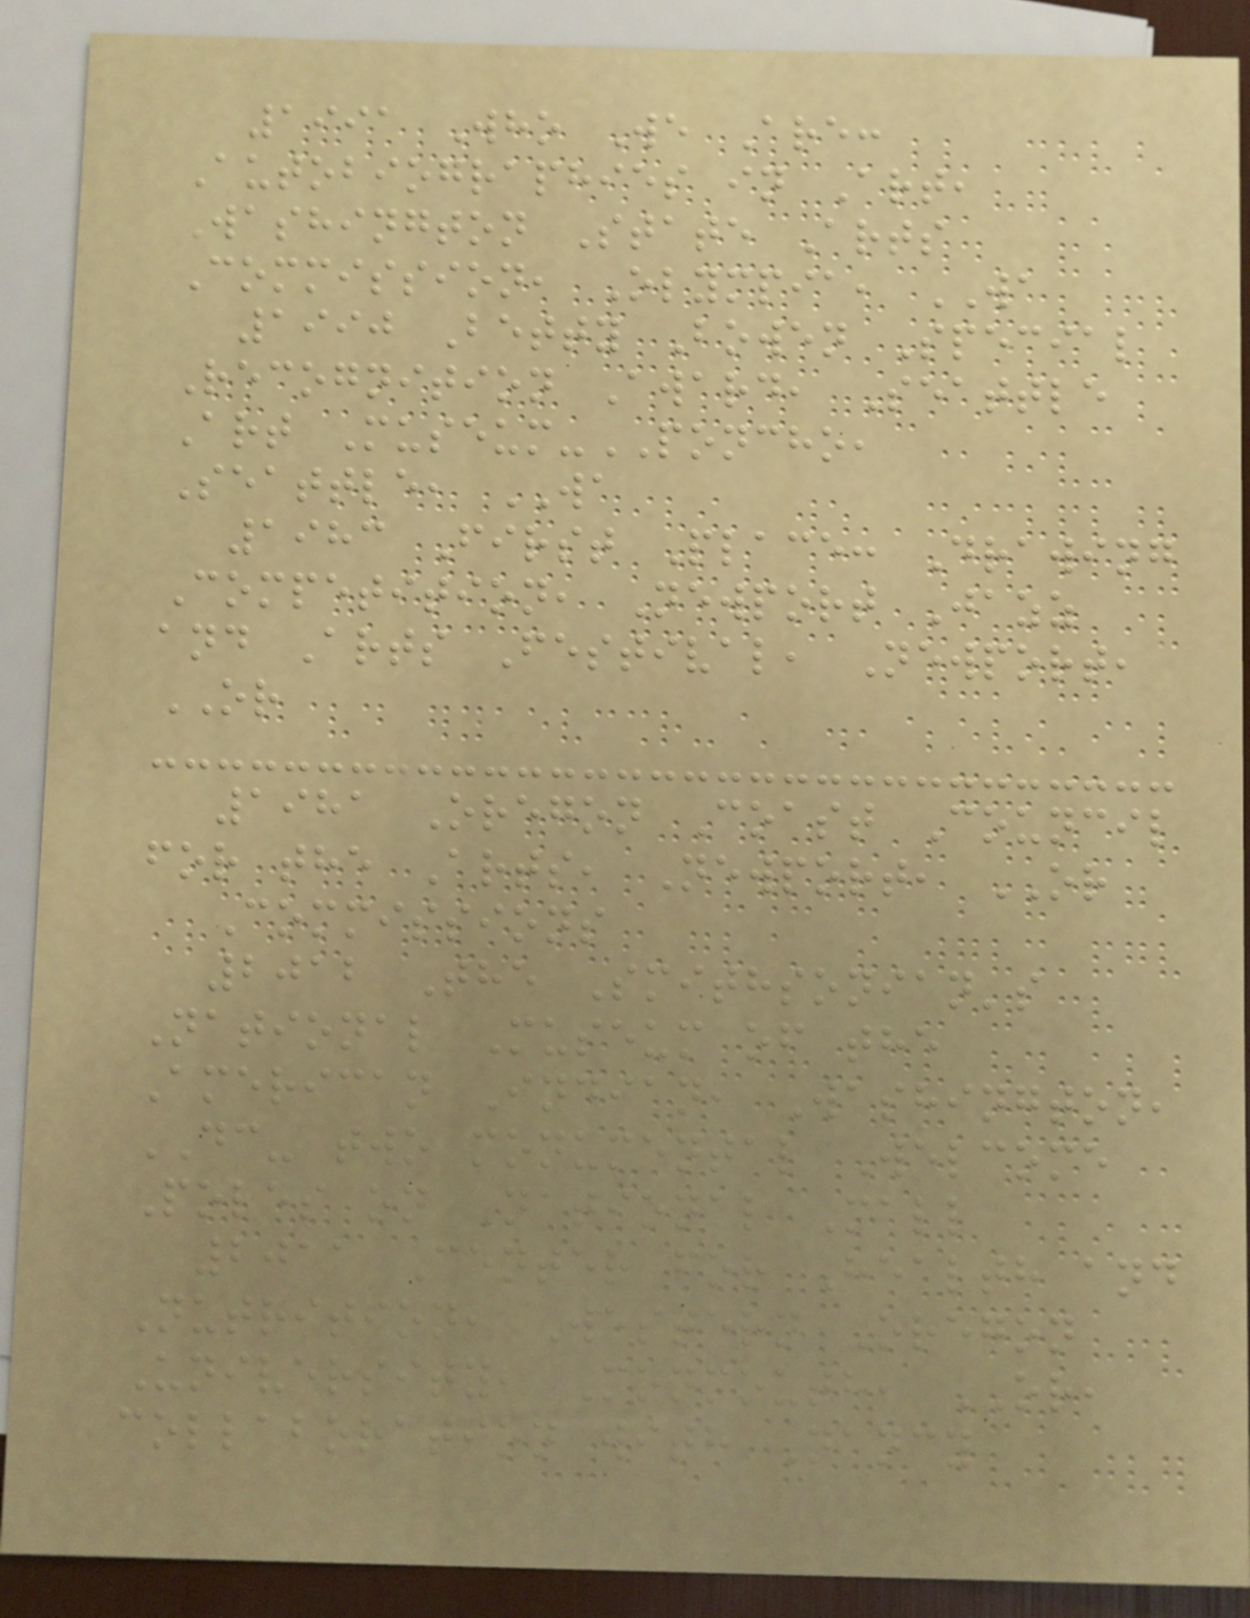1991 Who We Are:
Autobiographies in Art,
Washington State Arts
Commission, Olympia, WA
1990 Betty Bowen Special
Recognition Award, Seattle
Art Museum-PONCHO,
Seattle, WA
1983 First Place: Drawing
Competition, Newport Jazz
and Arts Festival, Newport,
OR
1981 Oregon Coast Council
for the Arts, Newport, OR
Commissions
2012 The Smithsonian's
National Museum of the
American Indian, Washington,
DC- two monumental Welcome
Poles on National Mall
2011 Center for Health and
Nutrition, Western Oregon
University, Monmouth, OR,
collaboration with Nancy
